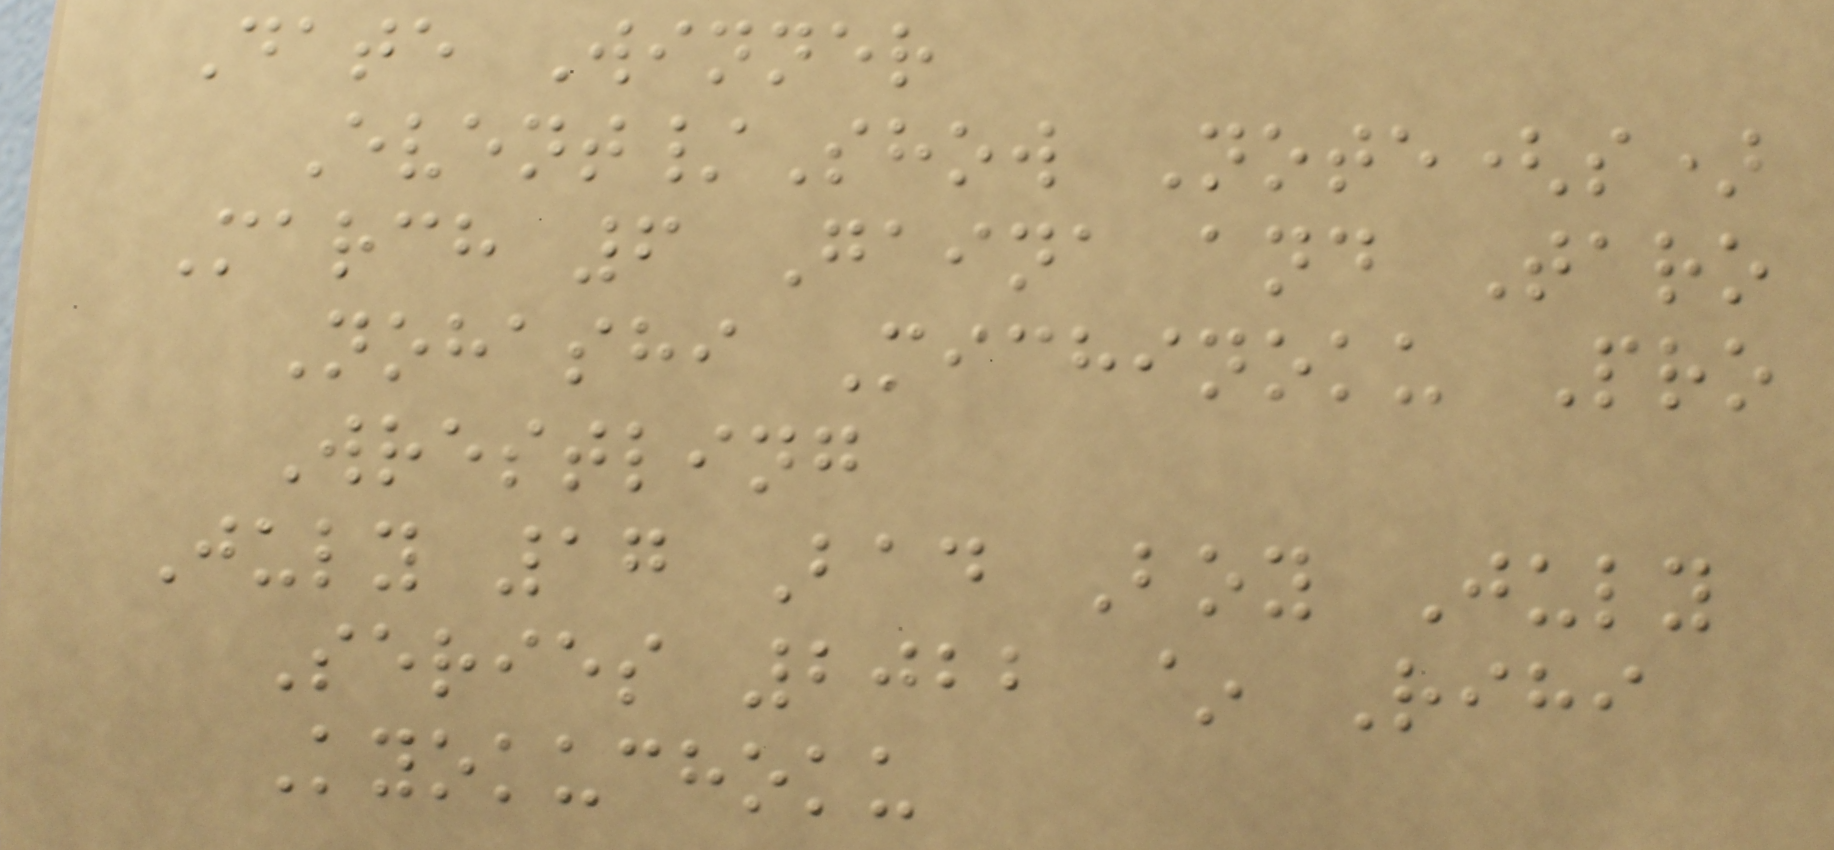Date Winner
Event/Show Note(s)
March 6 Gaina and Taro
Nohashi Michinoku Pro
Wrestling
July 17 Bad Boy July
Series 2022 ~ Rihi
Kyokuchoku
